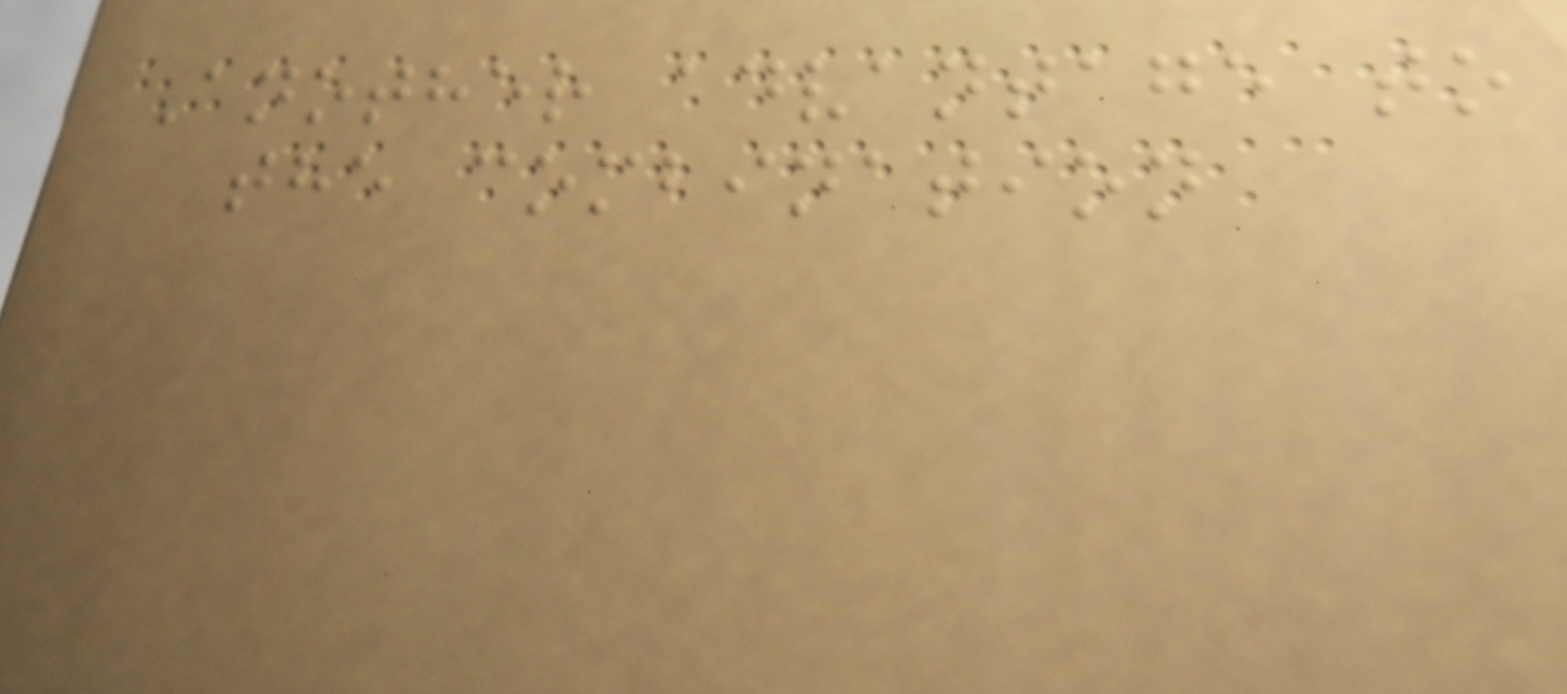Another advantage to
the combination
